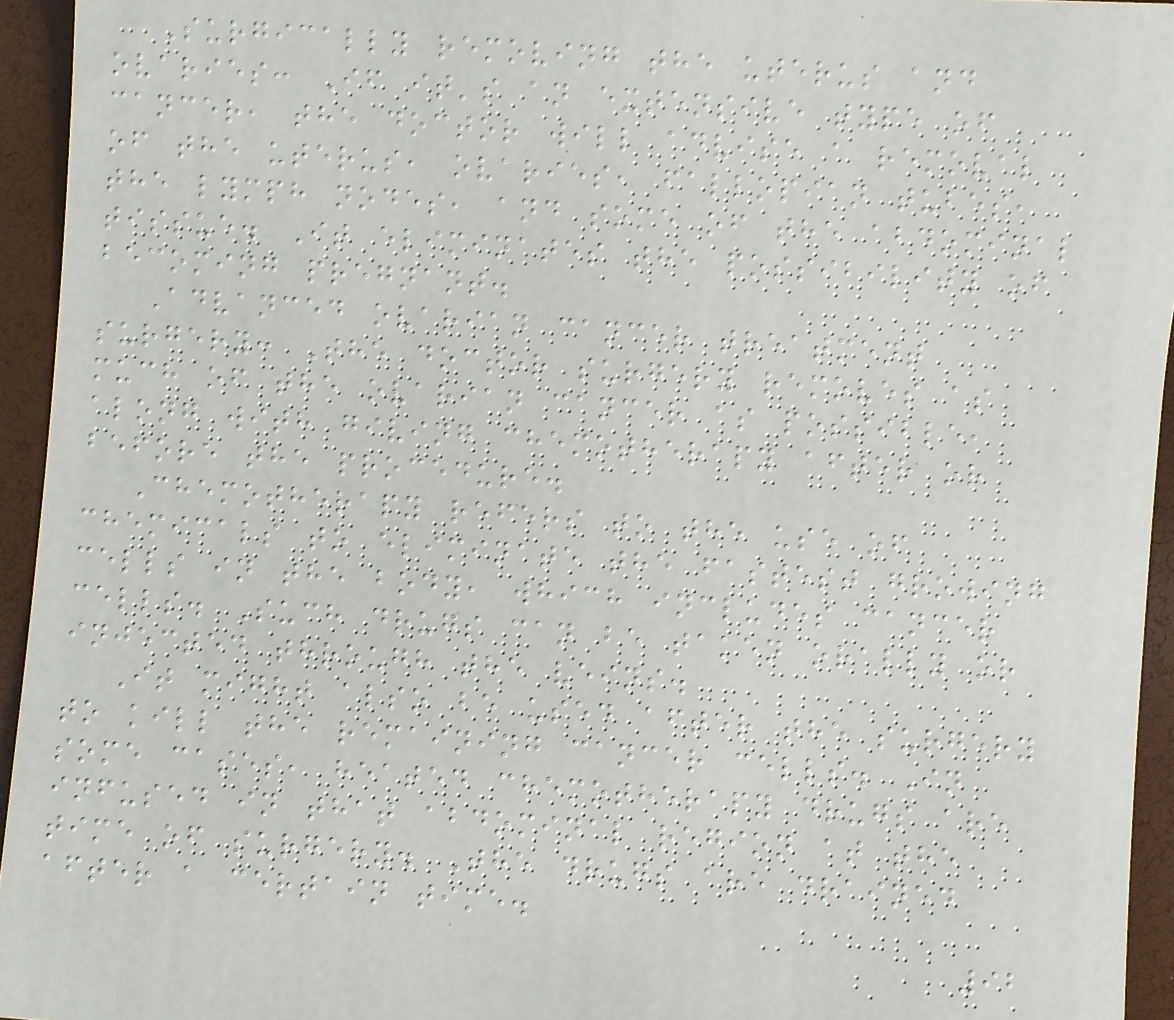Surgically removing the uterus and
ovaries: If it's an extensive type of
cancer, the doctor will advise a removal
of the uterus, ovaries, fallopian tubes,
the lymph nodes, and some of the abdominal
tissue. It eliminates the possibility of
becoming pregnant.
Advanced ovarian cancer treatment
surgery: The doctor surgery removes as
much of the ovarian cancer as possible,
along with giving chemotherapy after or
before the procedure.
Chemotherapy refers to the use of
chemicals to eliminate the fastest growing
cells in the body, which includes cancer
cells. Such drugs can be taken orally or
injected through the veins.
It might also be used after the surgery
to kill the remaining cancer cells. In
some cases, heated chemotherapy drugs are
infused in that abdominal region at the
time of surgery. The drugs are drained
after a certain time.
92
